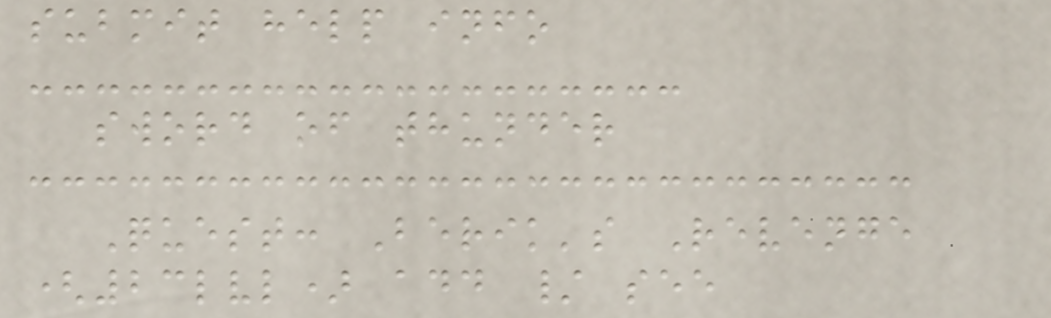submit help info
sword of thunder
Quest: Berik's Revenge
(23lvl) add / see
